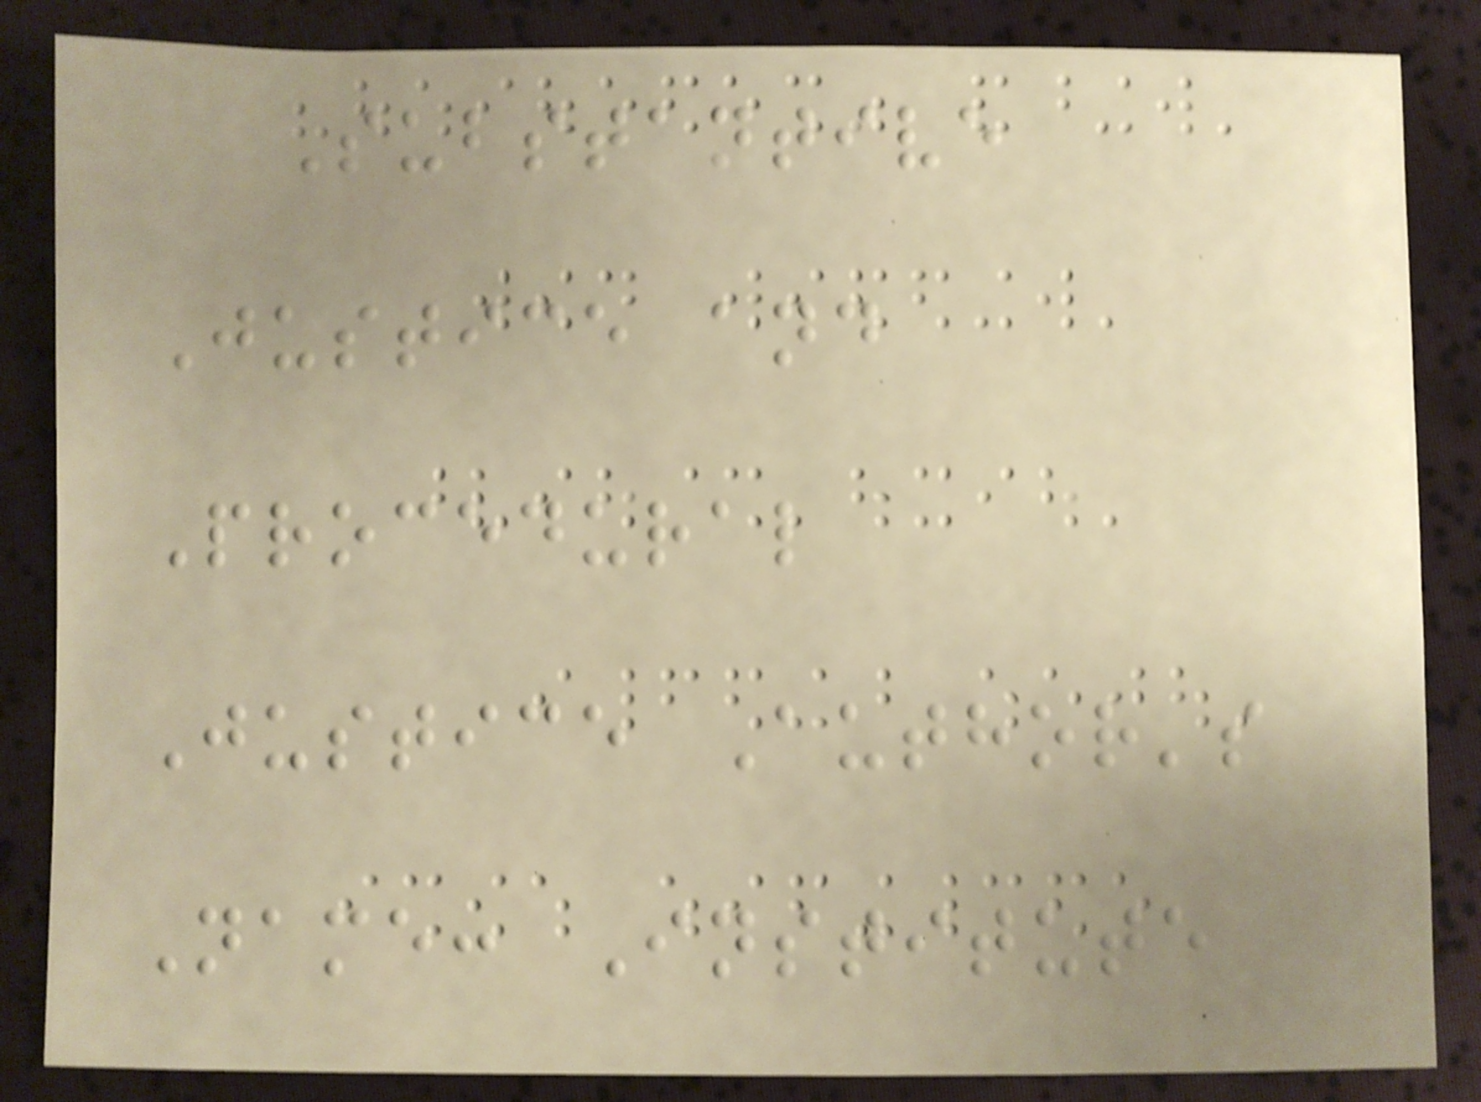Substantive
Justice and
Procedural
Justice Author's
Name: Institute
